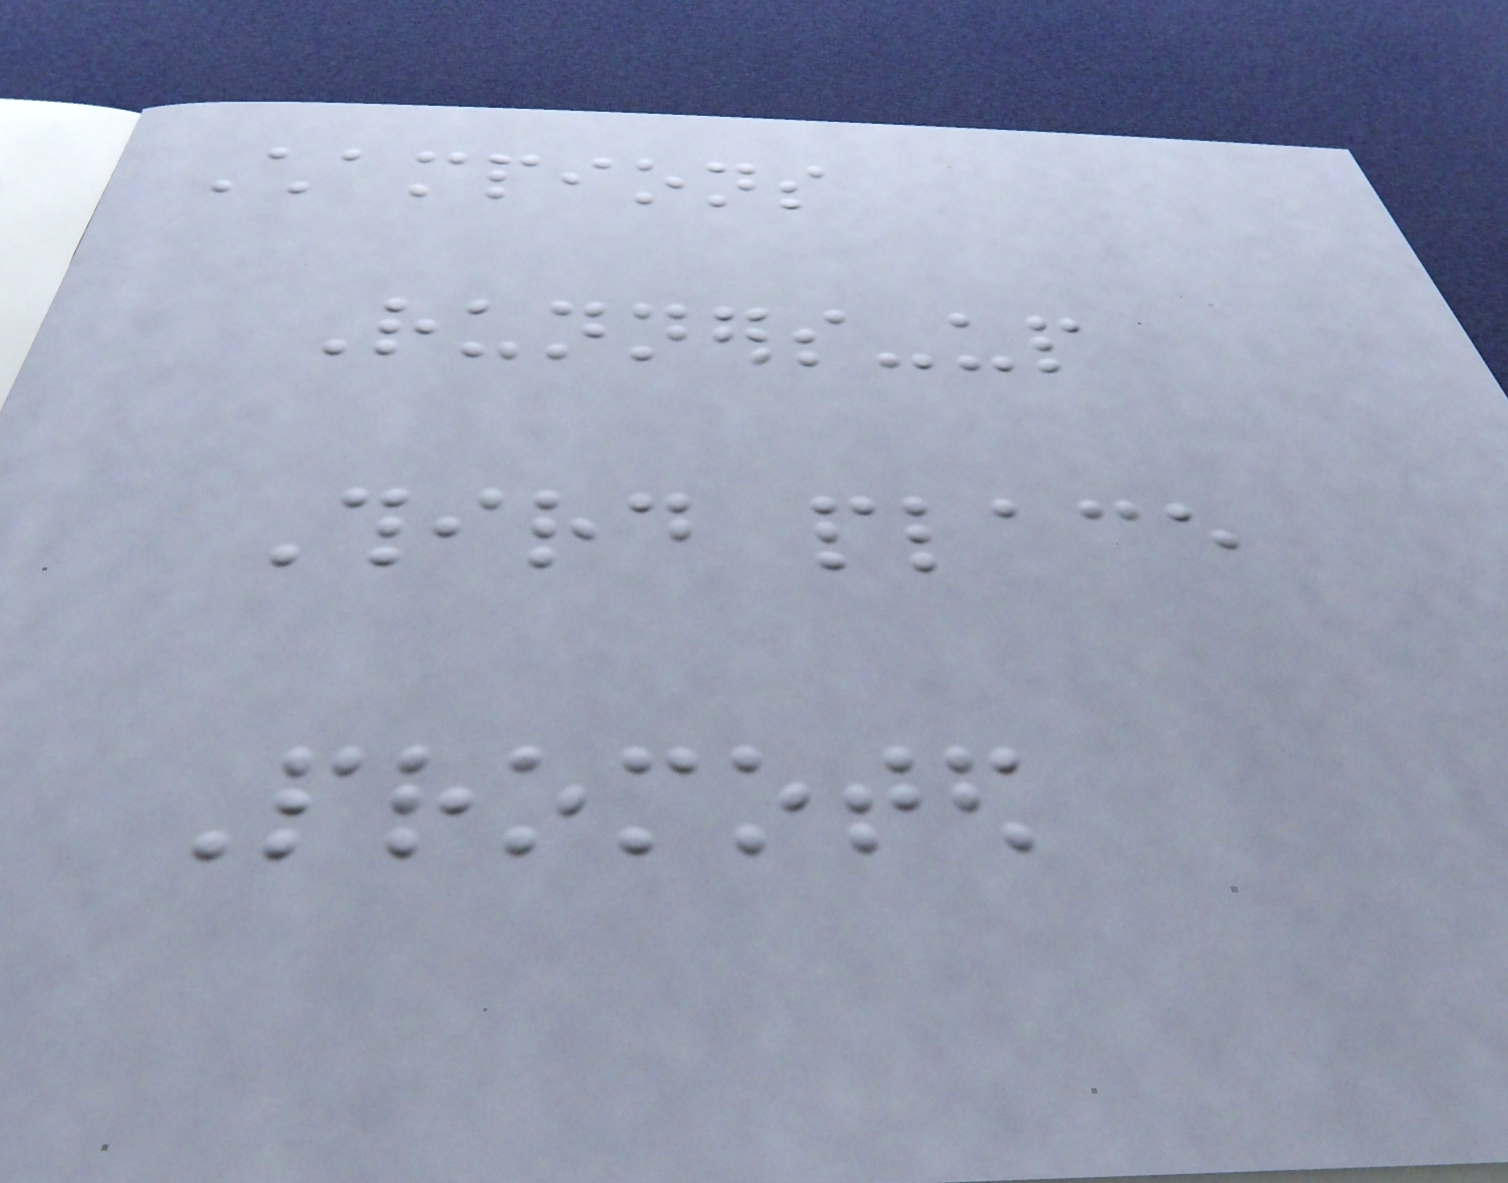Champions
Runners-up
Third place
Promoted
